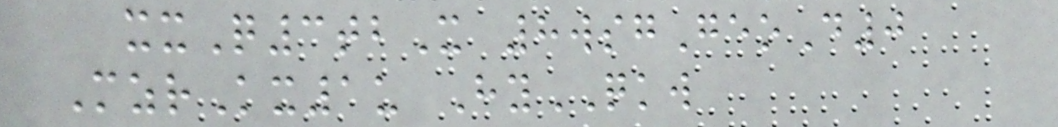xxQ3tbX 8wsgGeoD0
MzrKx1u HyQKW
